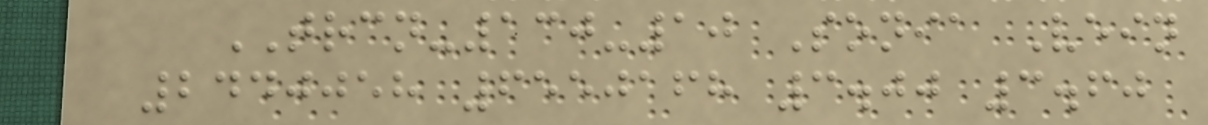TRCN-130-10 Sonia Vein
2440058 6550168 3.00 3.60
